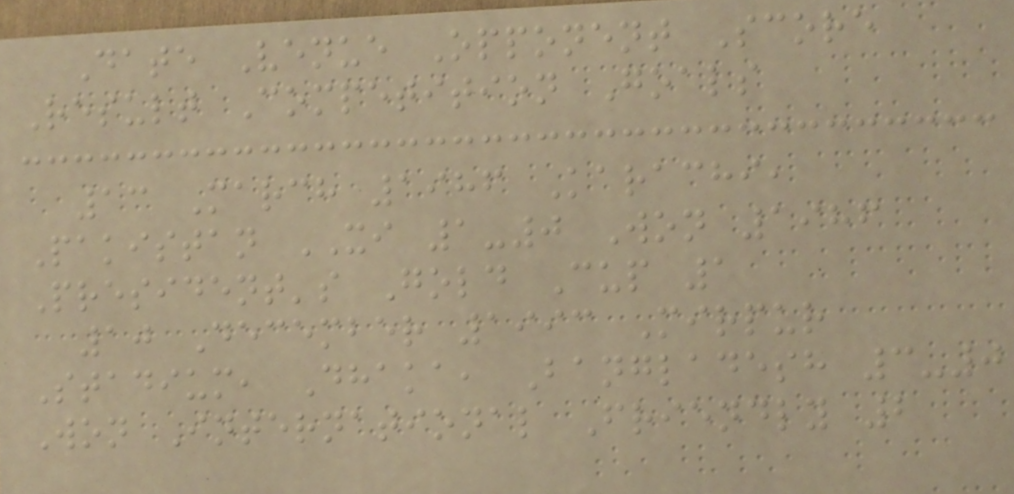Date Venue Opponent Score
Result Competition Goals
13 March 1986 Karachi,
Pakistan XI 1-0 Won 1986
President's Gold Cup 1
10 December 1993 Mirpur
Stadium, Dhaka, Bangladesh 3-0
Won International Friendly 2
